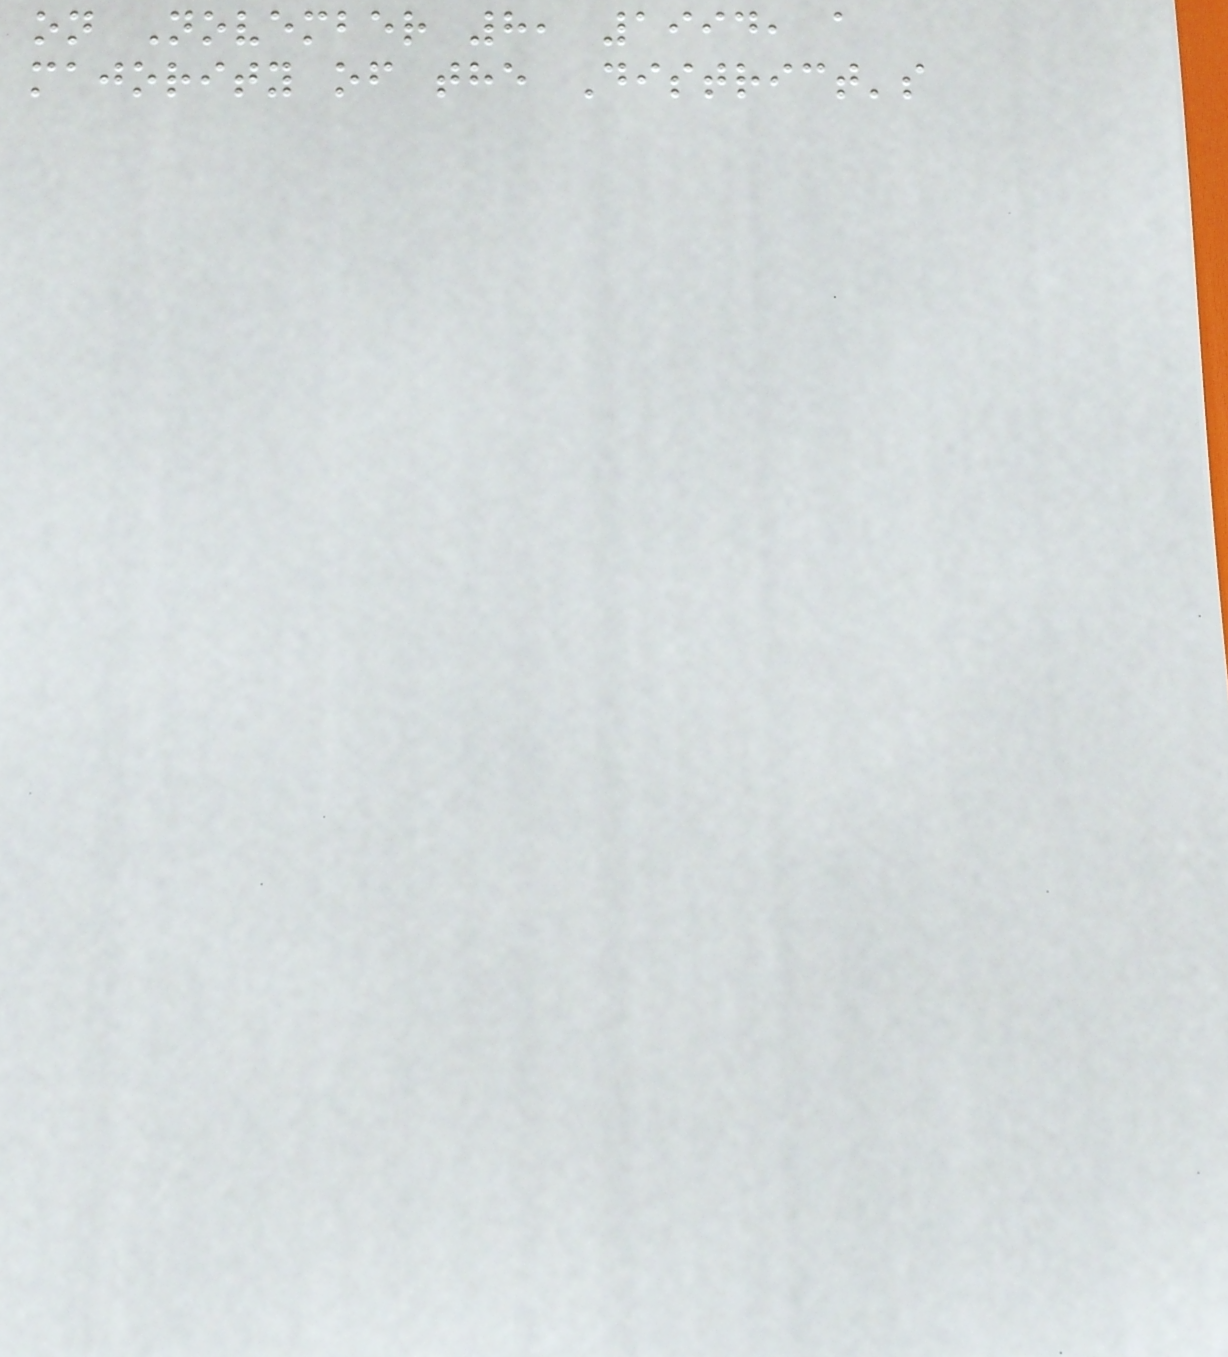on November 8, 1994, a
majority of the District's
